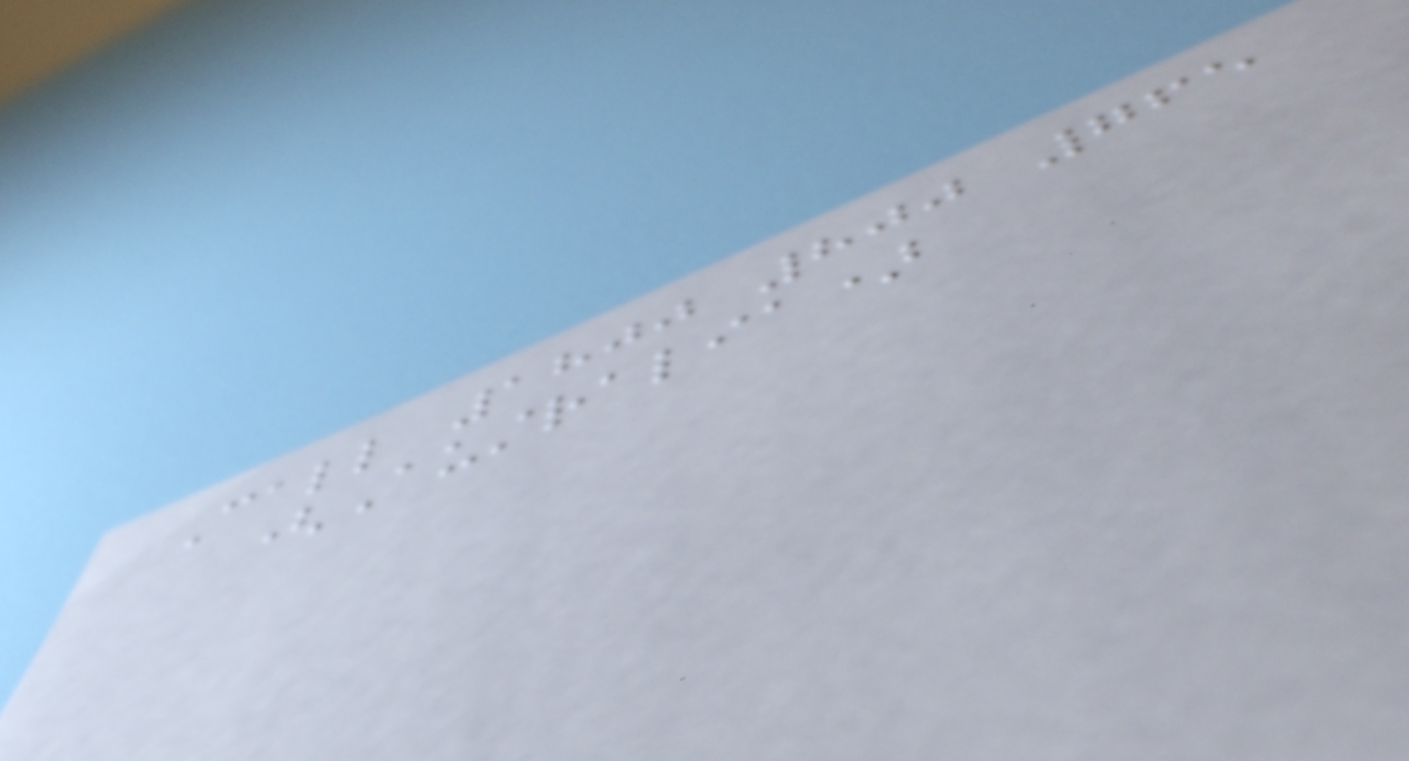Call 1800 800 765
(Australia)
